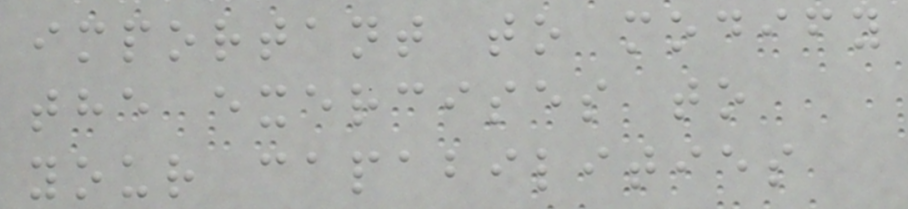important to modify
the exercises to
your capabilities
